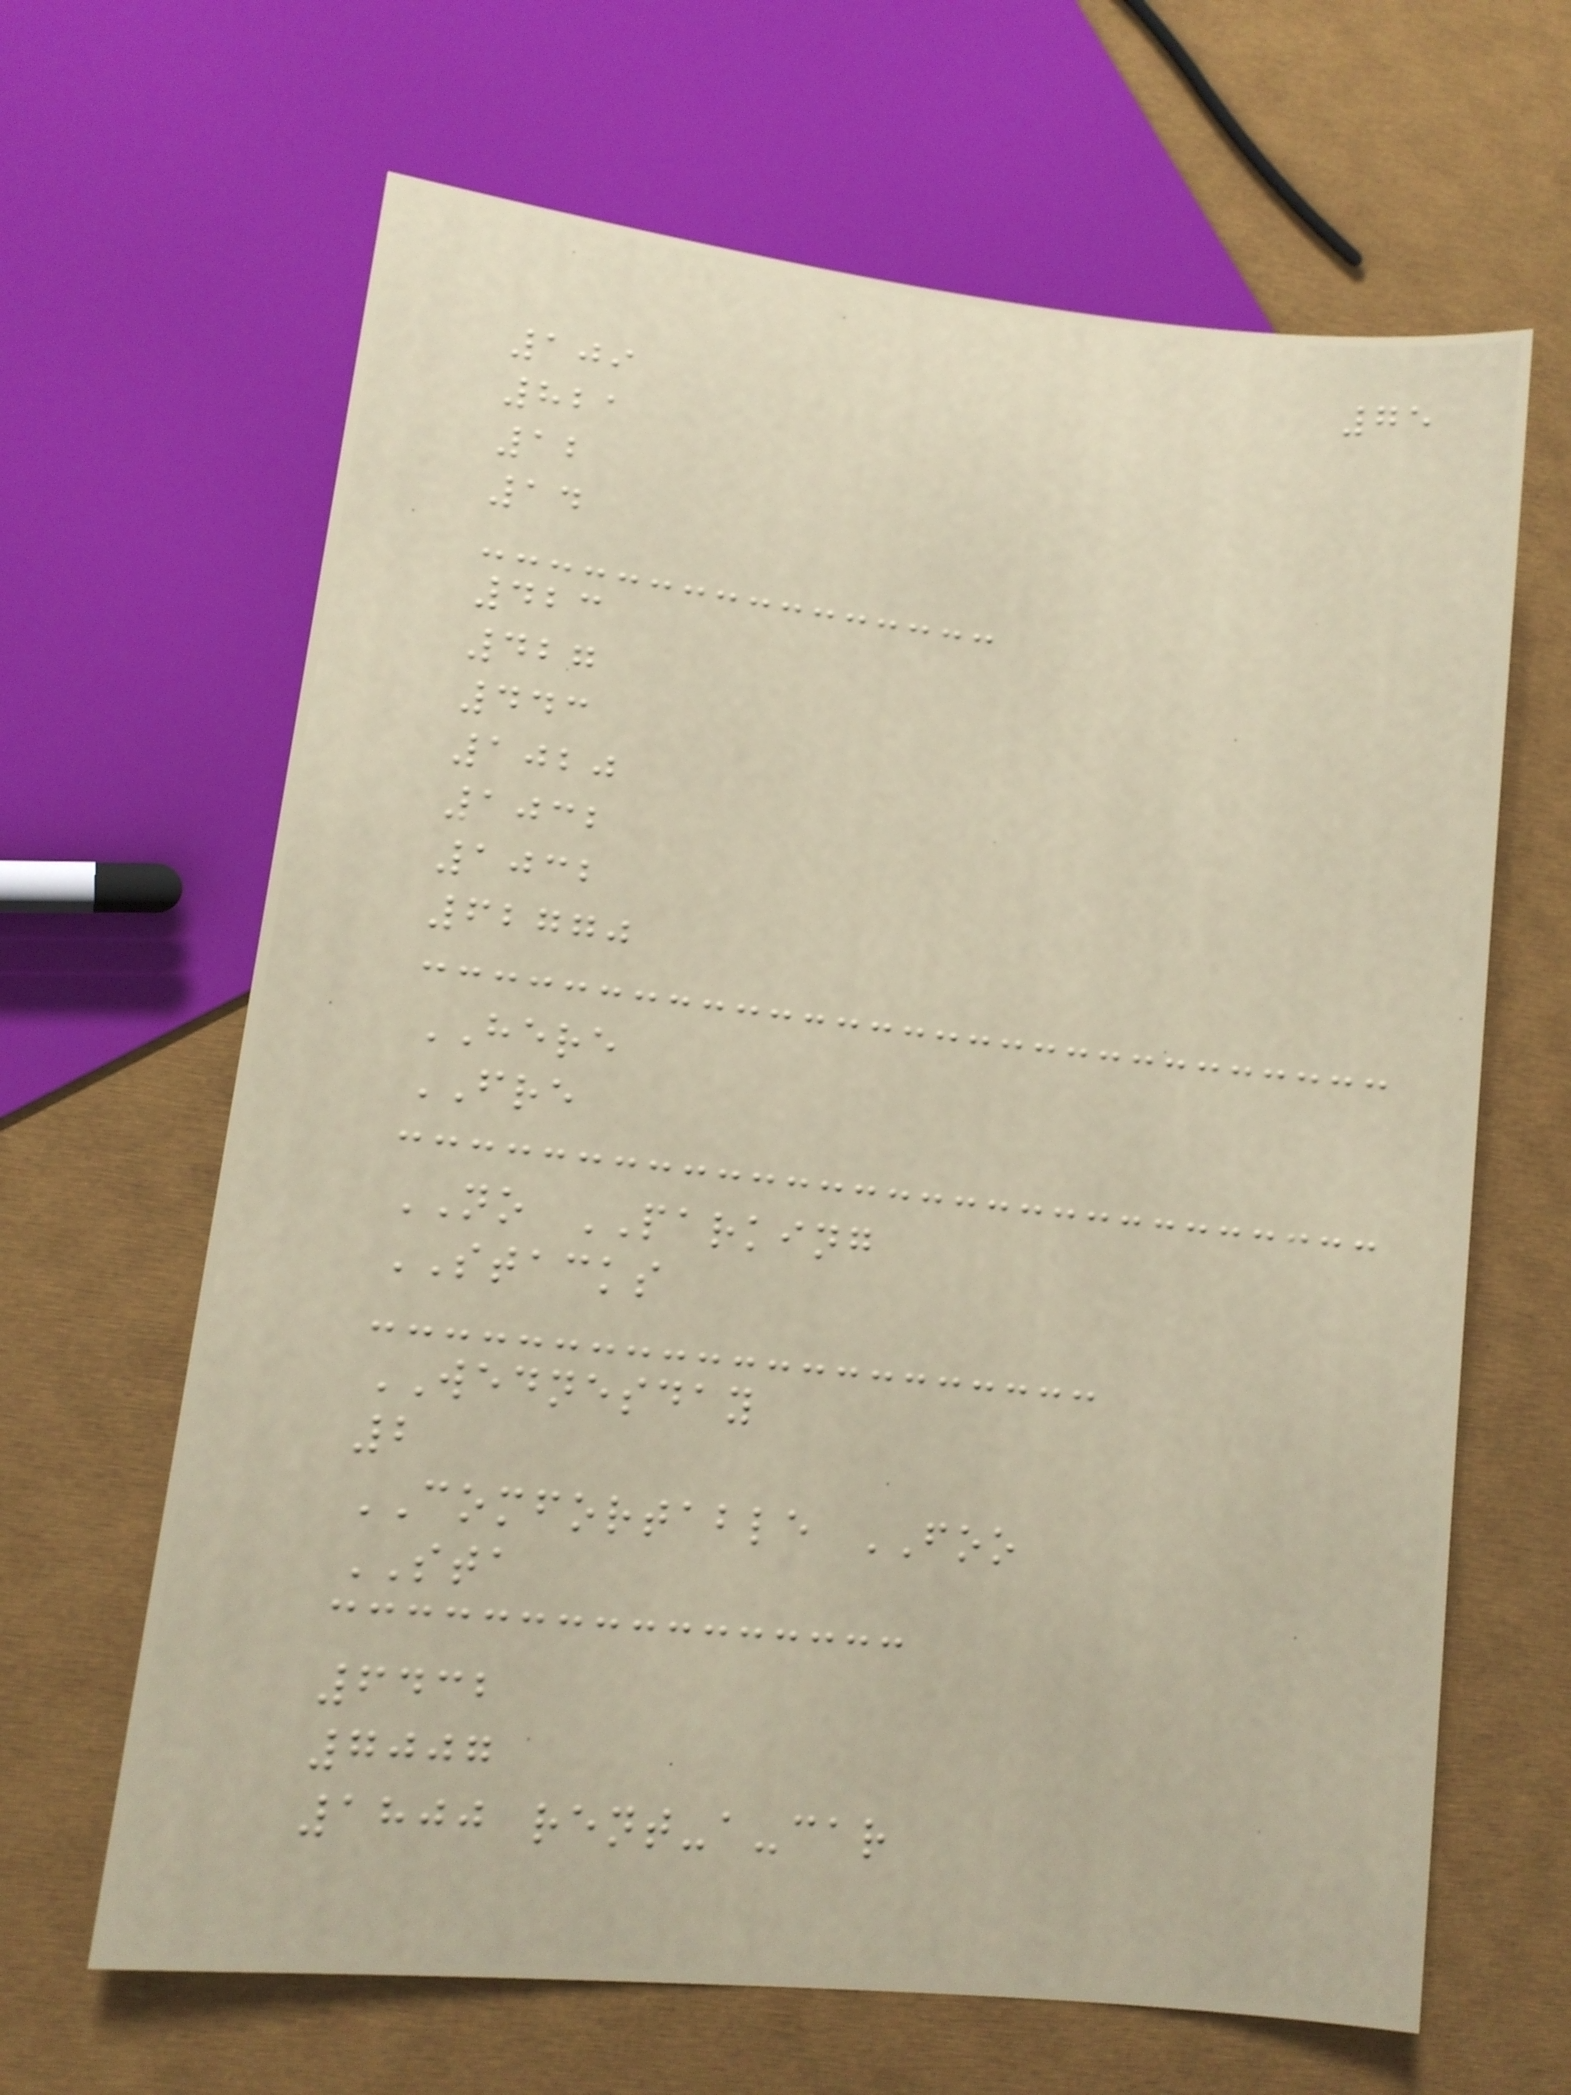75
109
821
12
14
423
427
443
1020
1032
1032
62770
HERE
FRE
NO PARKING
STACKS
WEDNESDAY
2
COMFORTABLE FOO
STA
6432
7007
1800 rent-a-car
